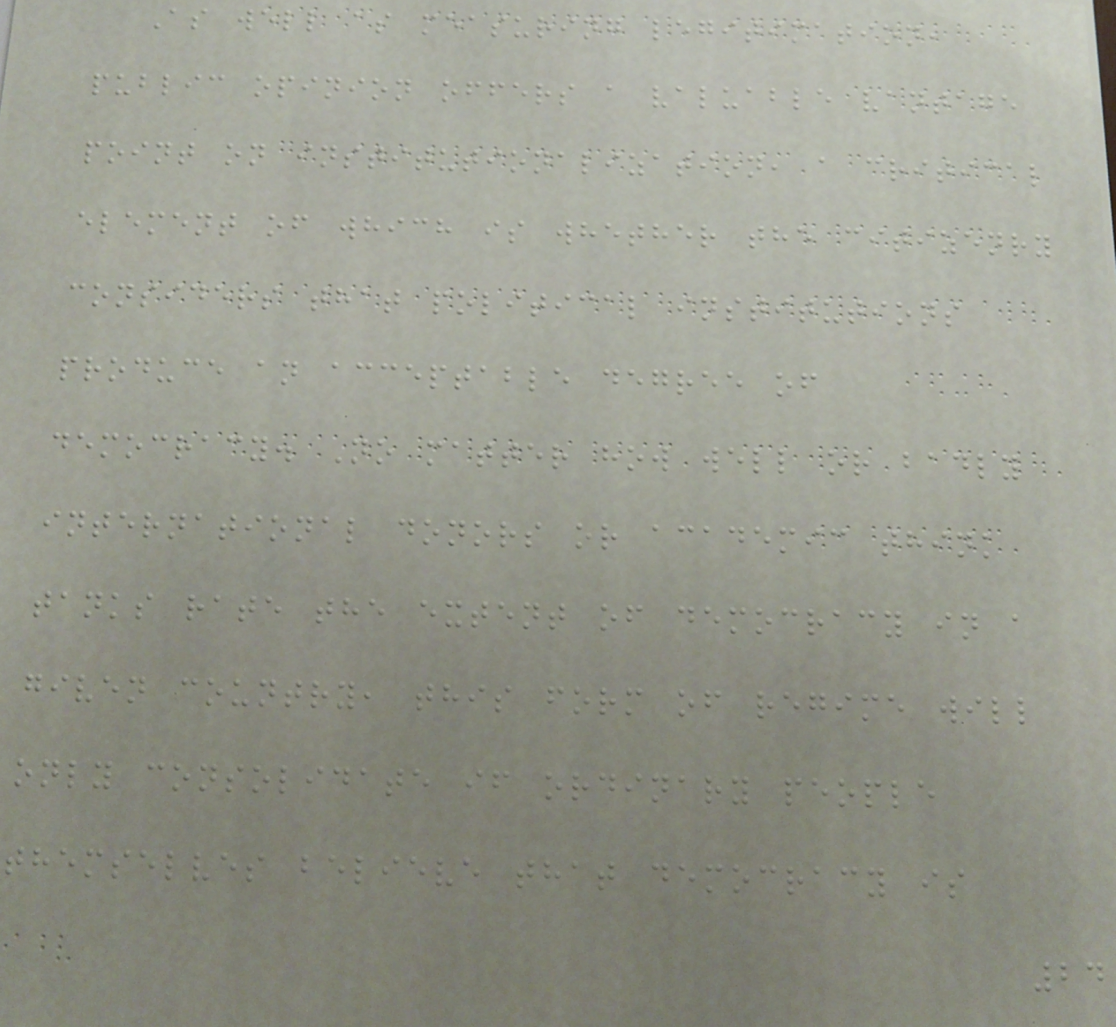As well as measuring legitimation,
public opinion offers a valuable vantage
point on institutionalization, a critical
element of which is whether the citizenry
considers that political institutions
produce an acceptable degree of
democracy. No matter how well or badly
international donors or academic think
tanks rate the extent of democracy in a
given country, this form of regime will
only consolidate if ordinary people
themselves believe that democracy is
24
